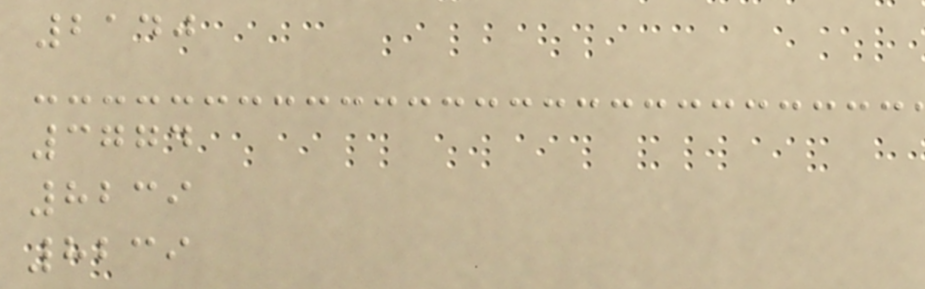2140
3774
8239
8239
